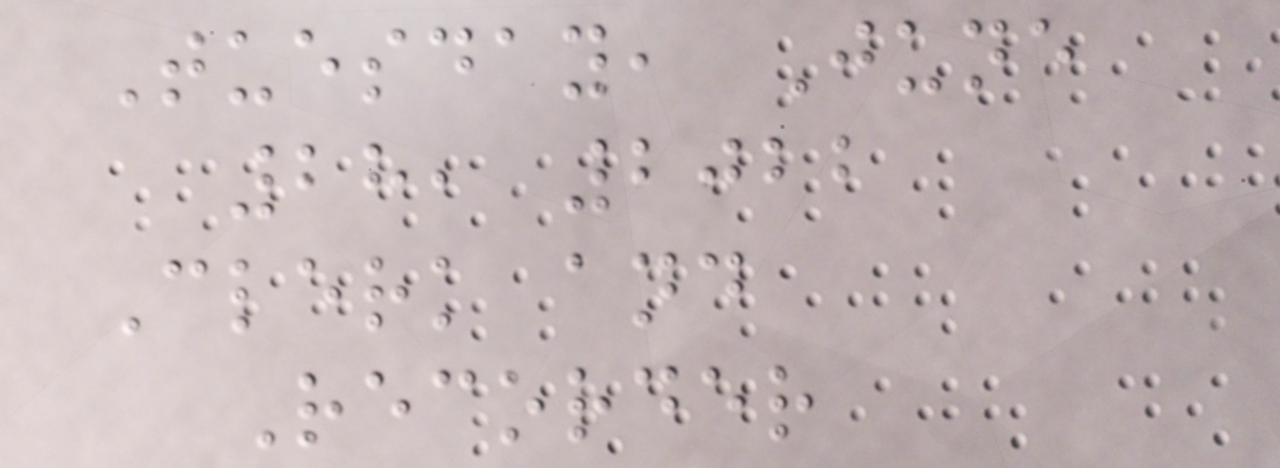Tuesday, June
28, 2022
Clerk and
Recorder
